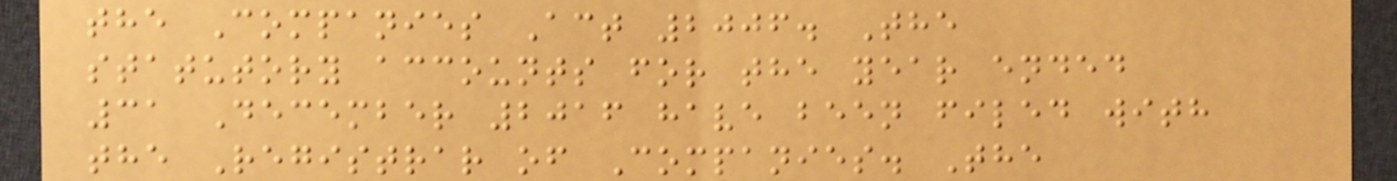the Companies Act 2006. The
statutory accounts for the year ended
31 December 2016 have been filed with
the Registrar of Companies. The
